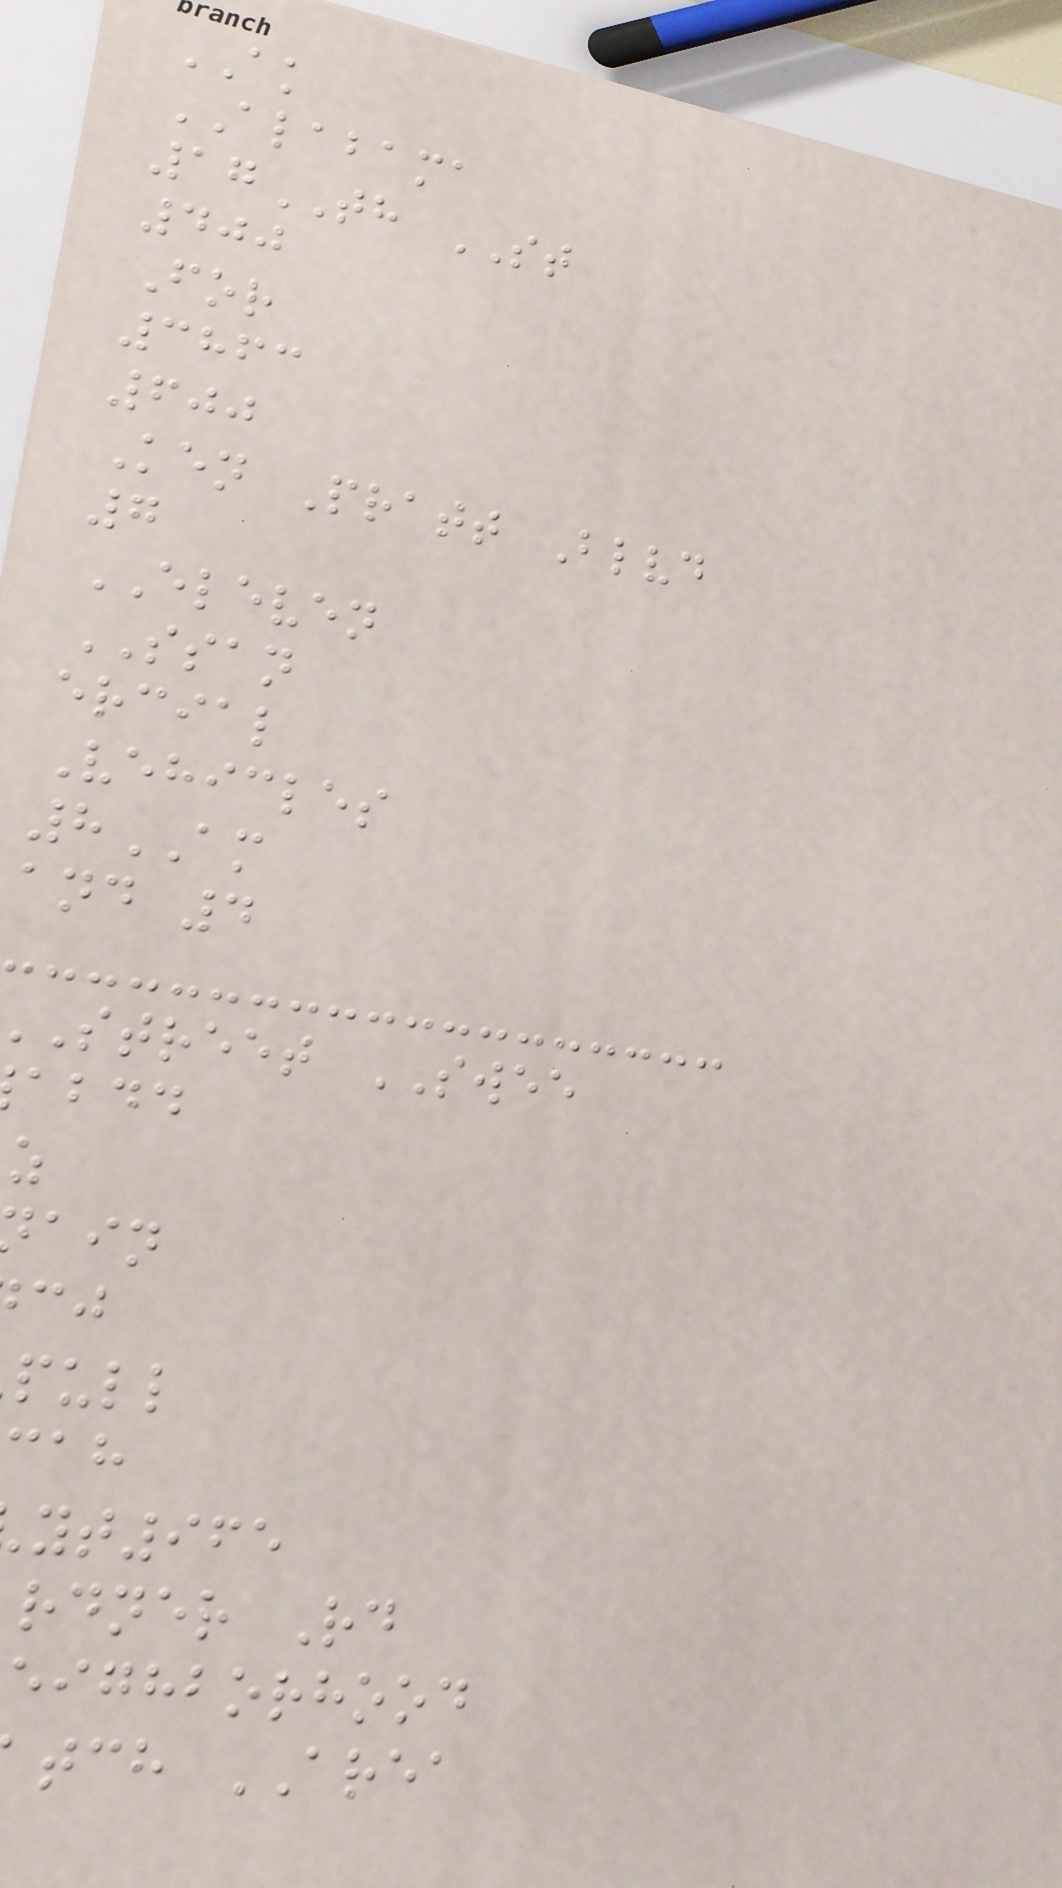AK
ALABAMA
17TH ST
400
For
3863
600
Ken Pratt Blvd
7
ELEVEN
SSAN
ercial
Vehicles
8AM
and 4
street SWEE
abdd
pull
yt965
rdner Rd
eighborhood
tch AREA
